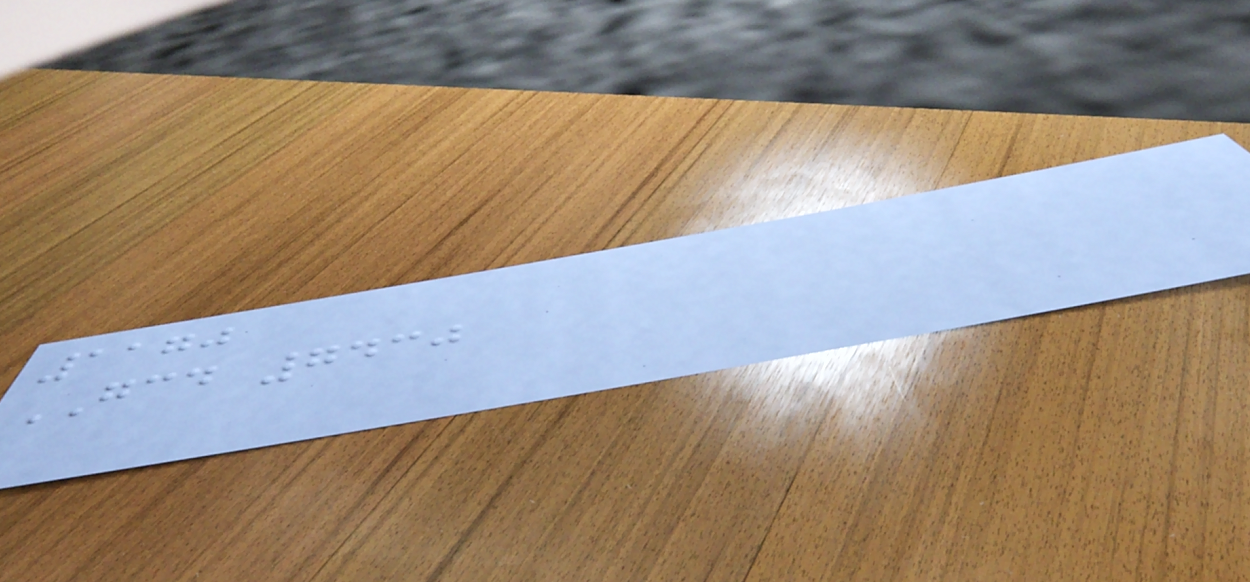1170
GCD 7430
